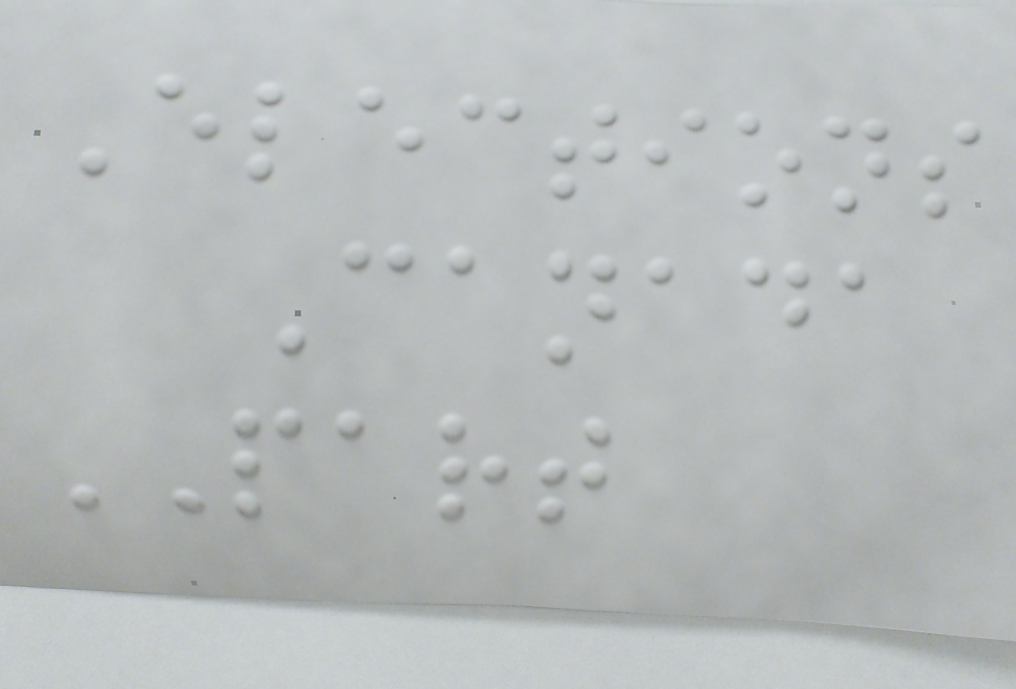Elections
Canada
PART
